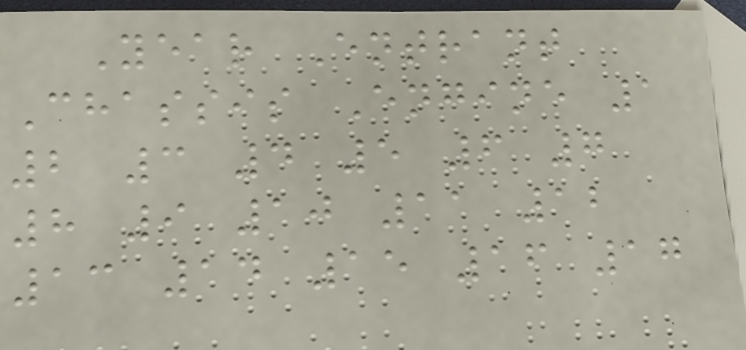Year Entrant
Chassis Engine 1
2 3 4 5 6 7
8 9 10 11 12
13 14 15 16 17
